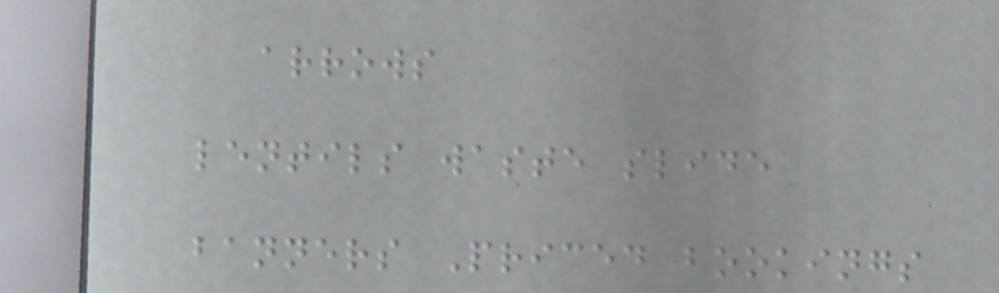arrows
lentils waste slide
banners Priced bookings
